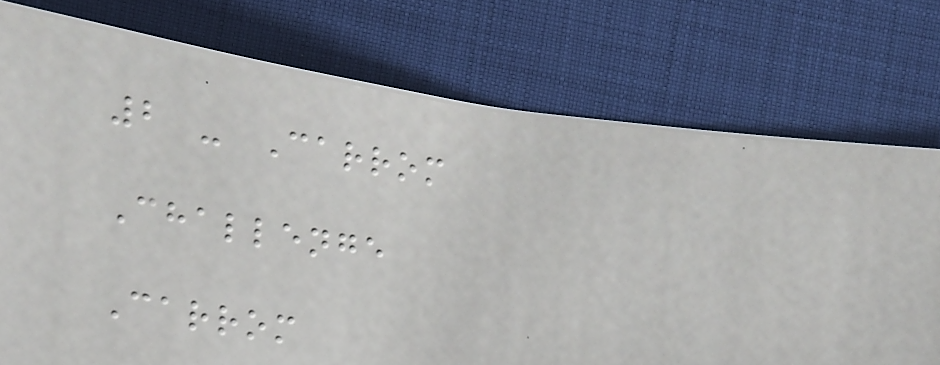2 - Carrom
Challenge
Carrom
